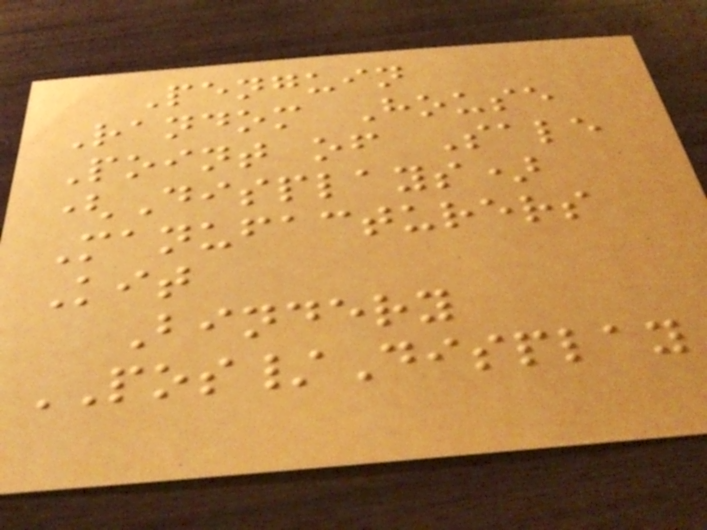Penguin
Random House
Point of Sale
(Displays)
Manufacturers
Kit
Bindery
POS/Display
